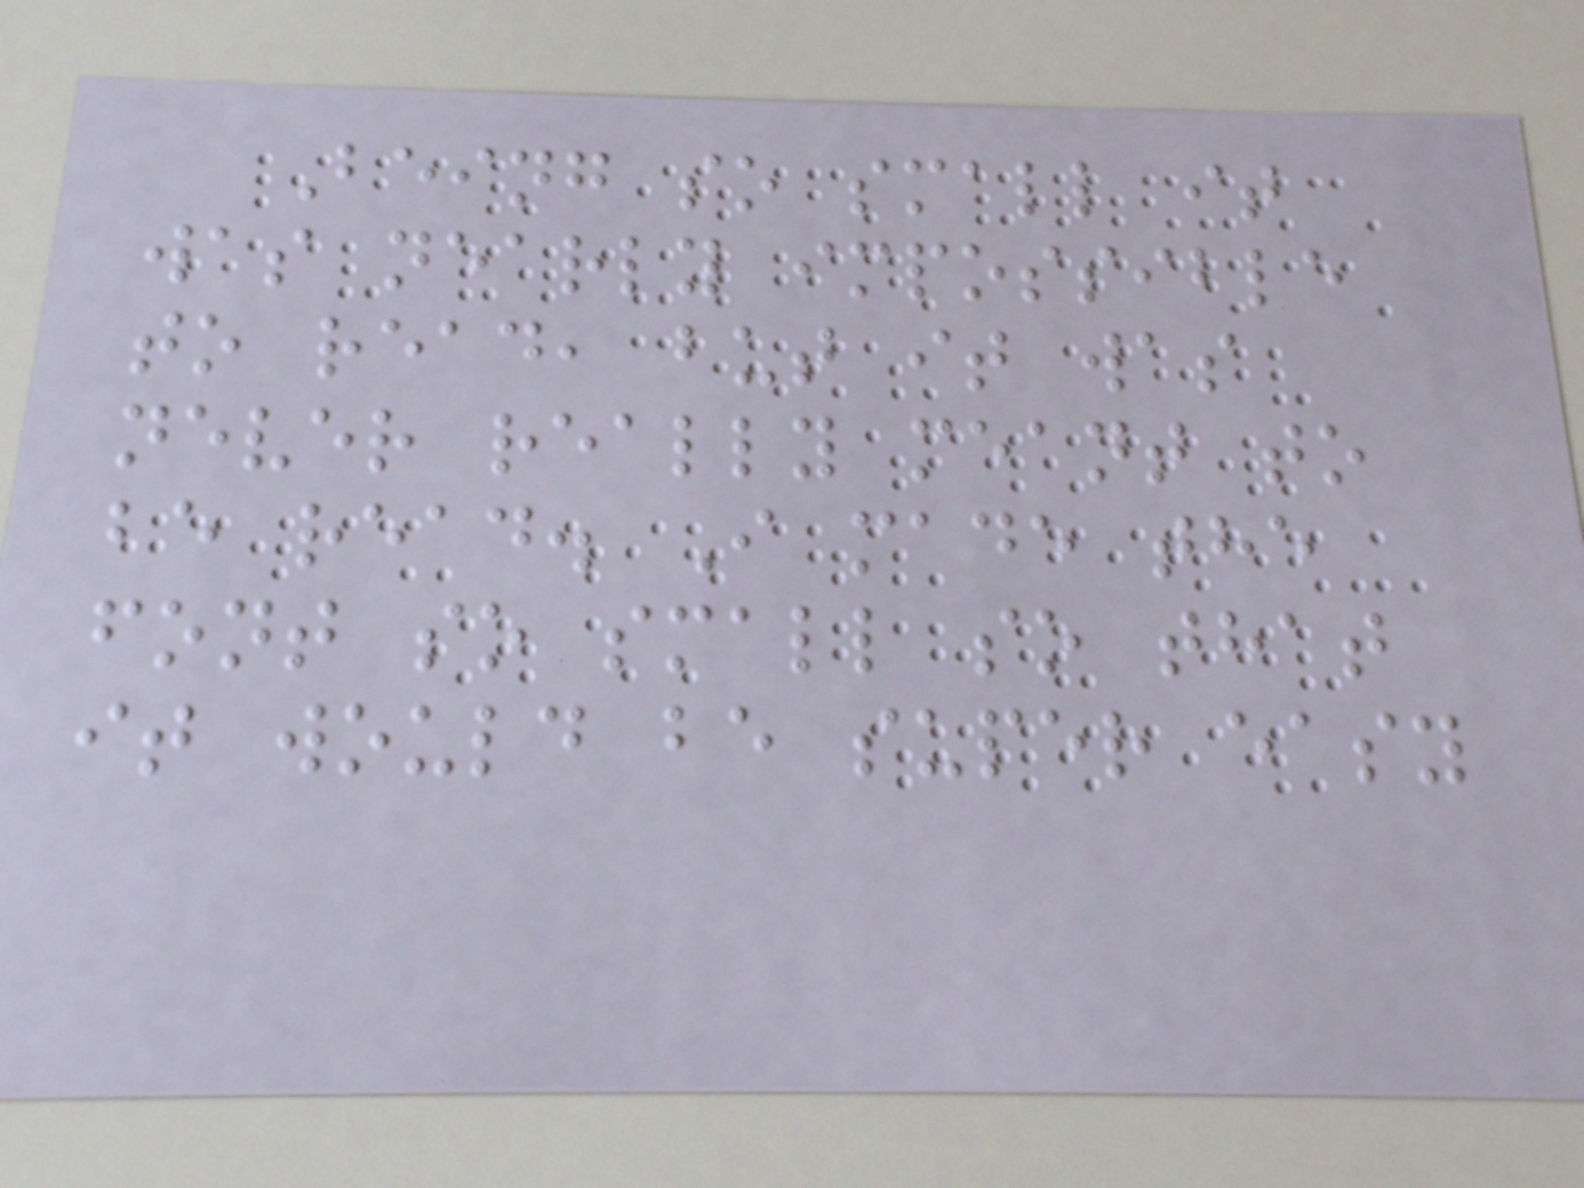Being so small it
was nearly impossible
to read, but it was
never really meant to
be read. I made the
font so small so that
it would be super easy
